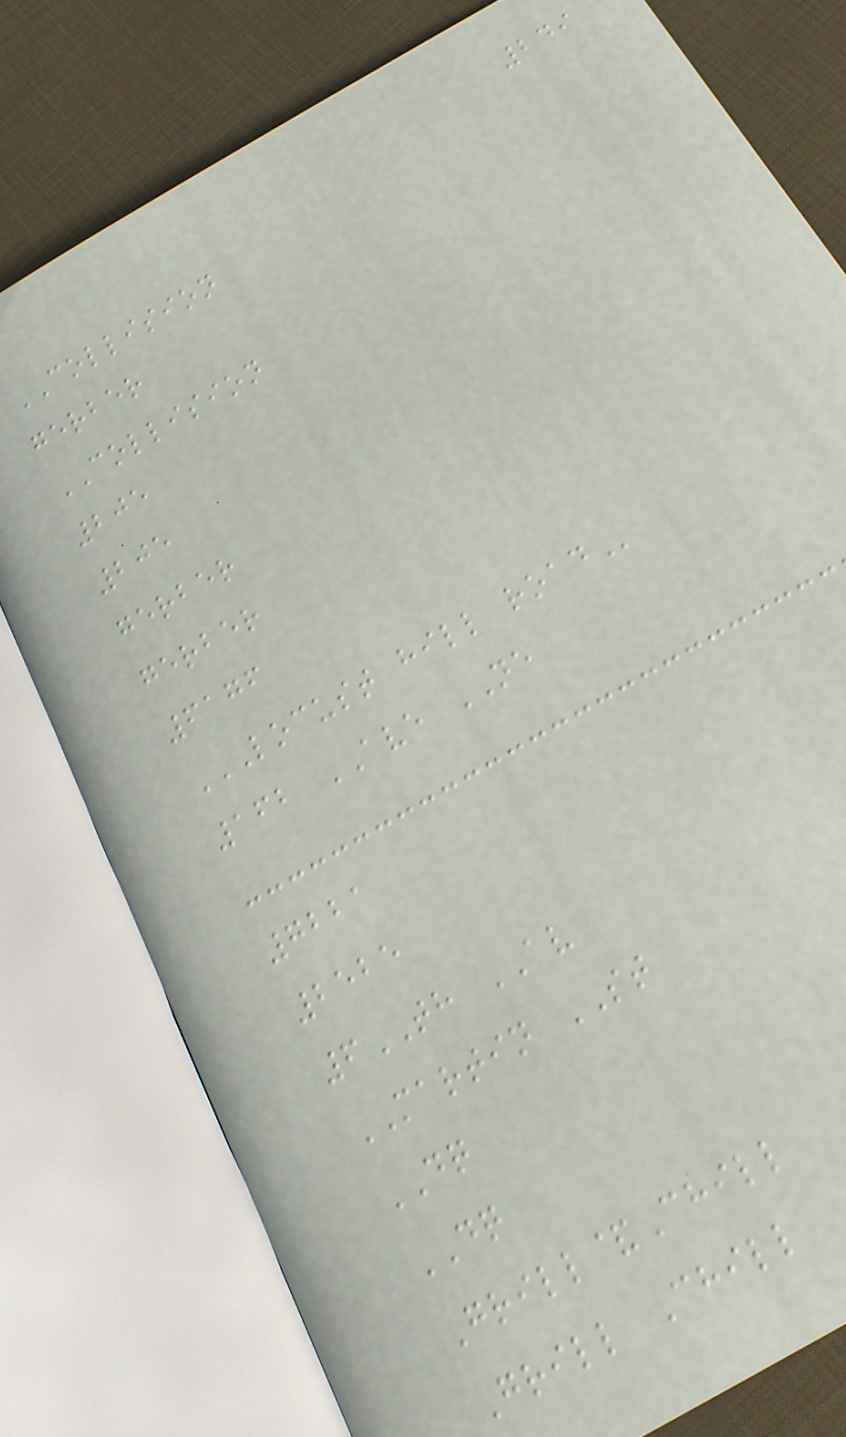249
COLLISION
gerber
COLLISION
205
205
gerber
gerber
6176
LOCUST HILL ROAD
162 AVE NE
7221
2525
6TH AV
MARTIN ST
DQ
DQ
Grill&Chill
Grill Chill
